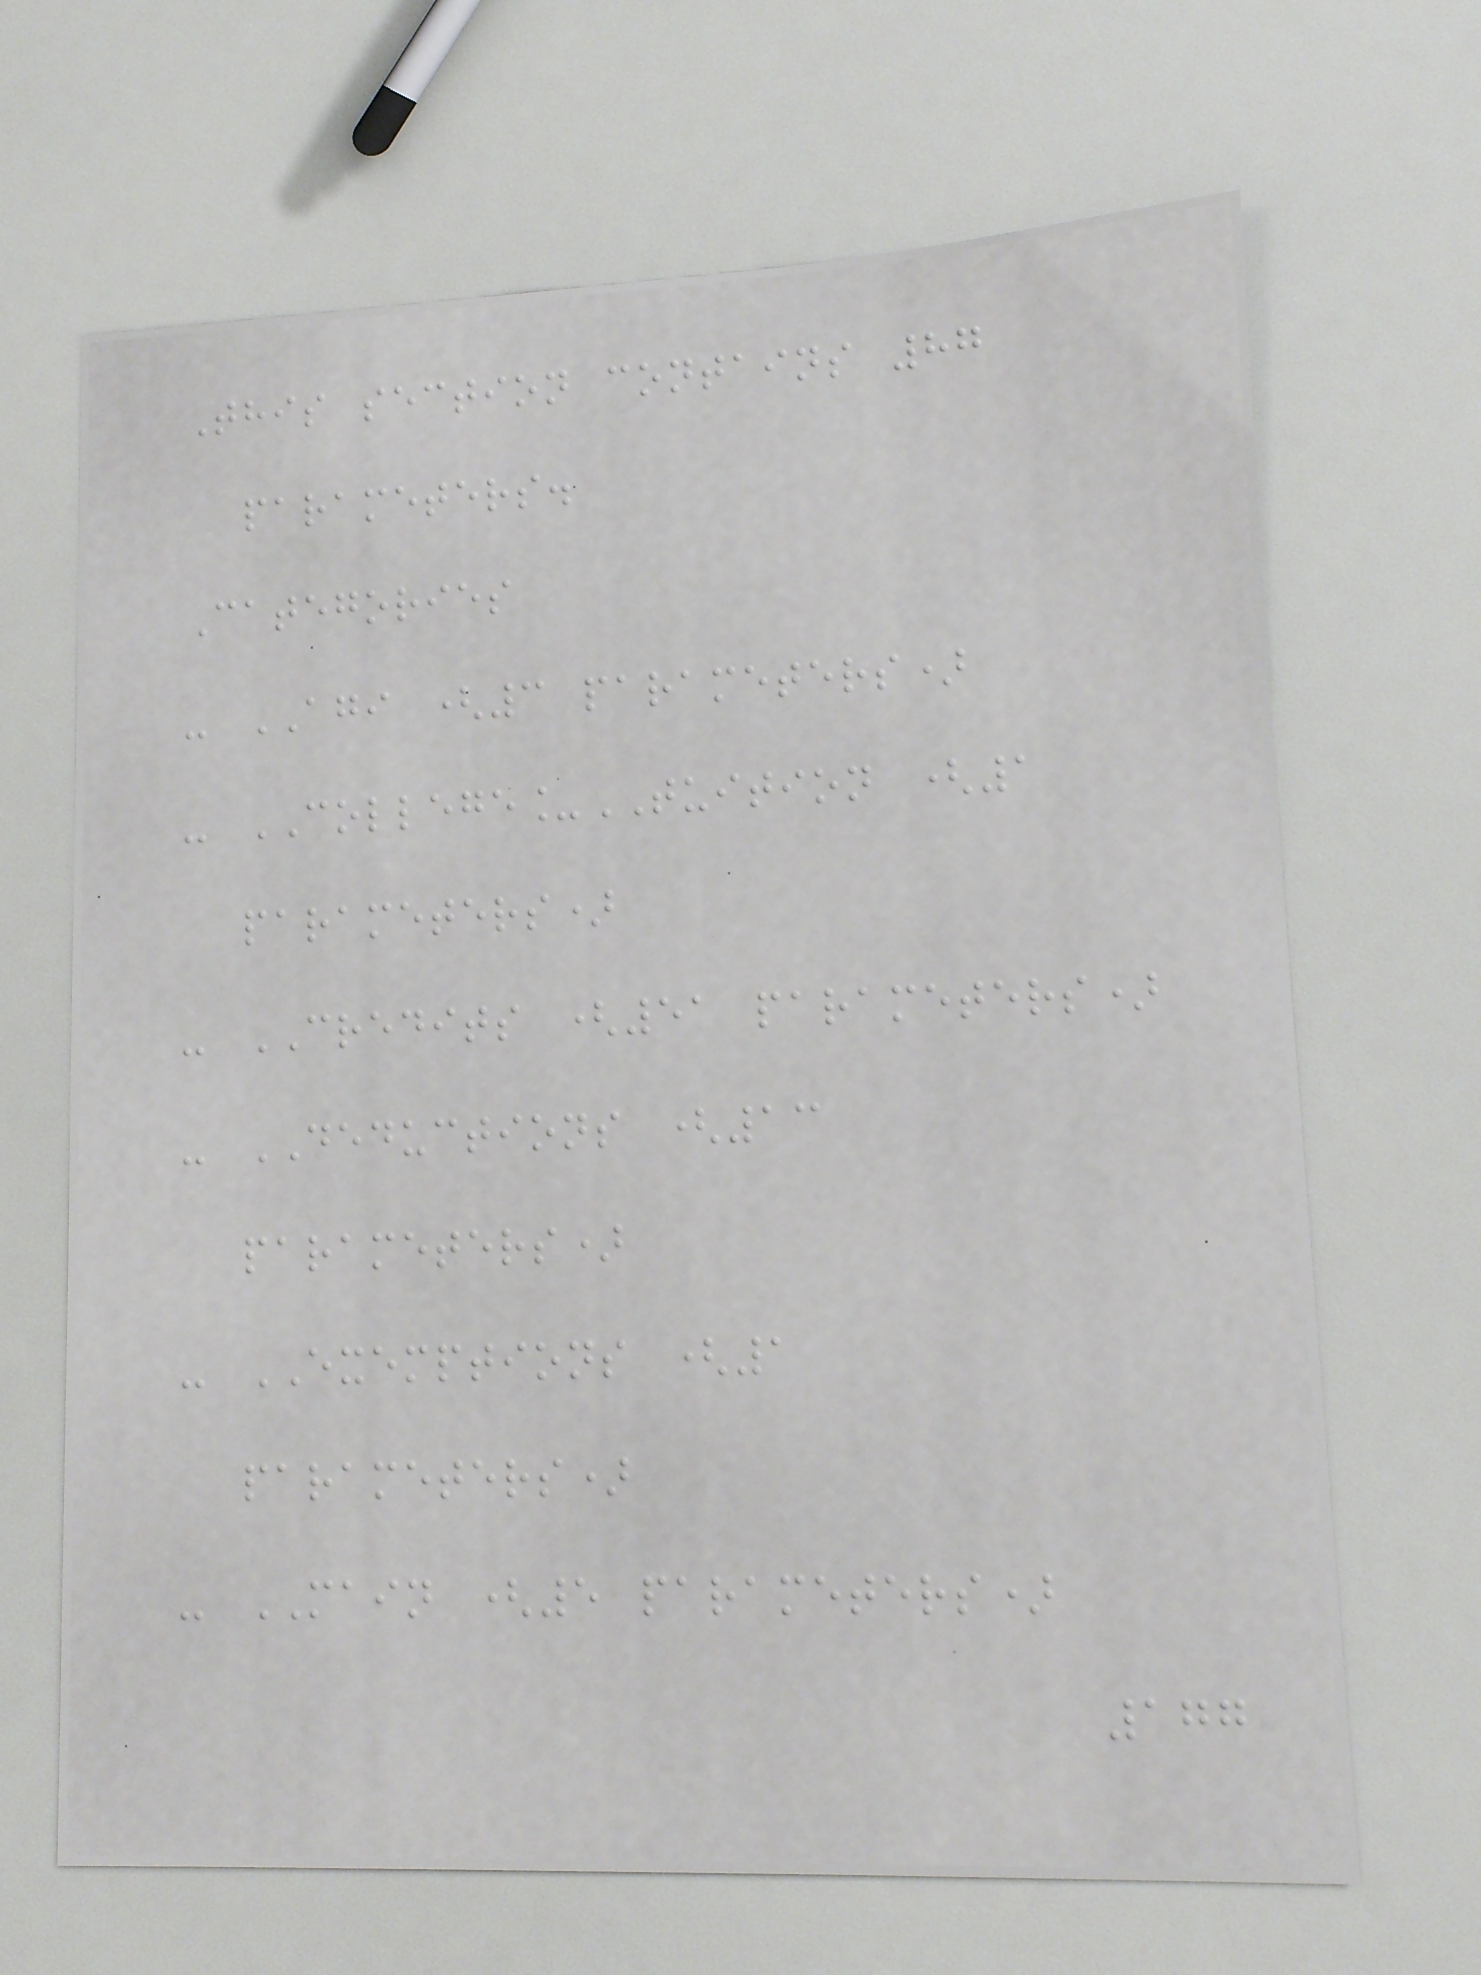This section contains 87
parameters.
Categories
- AGI (3 parameters)
- COLLEGE_TUITION (1
parameters)
- CREDITS (51 parameters)
- DEDUCTIONS (13
parameters)
- EXEMPTIONS (1
parameters)
- MAIN (5 parameters)
177
